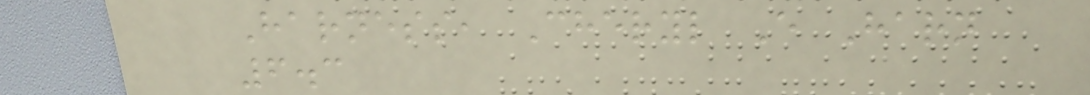Harness, Cheryl E Harn
6.3
